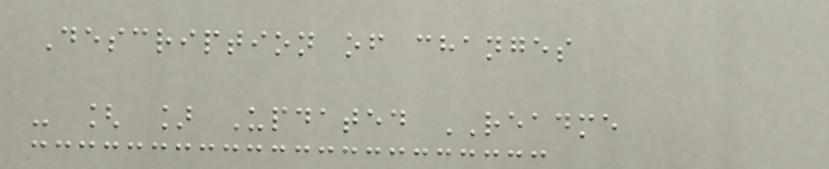Description of changes
- [ ] Updated README
